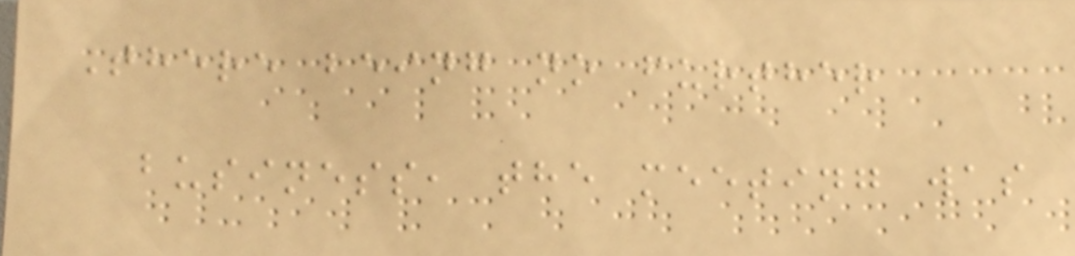There being no further
business, the meeting was
